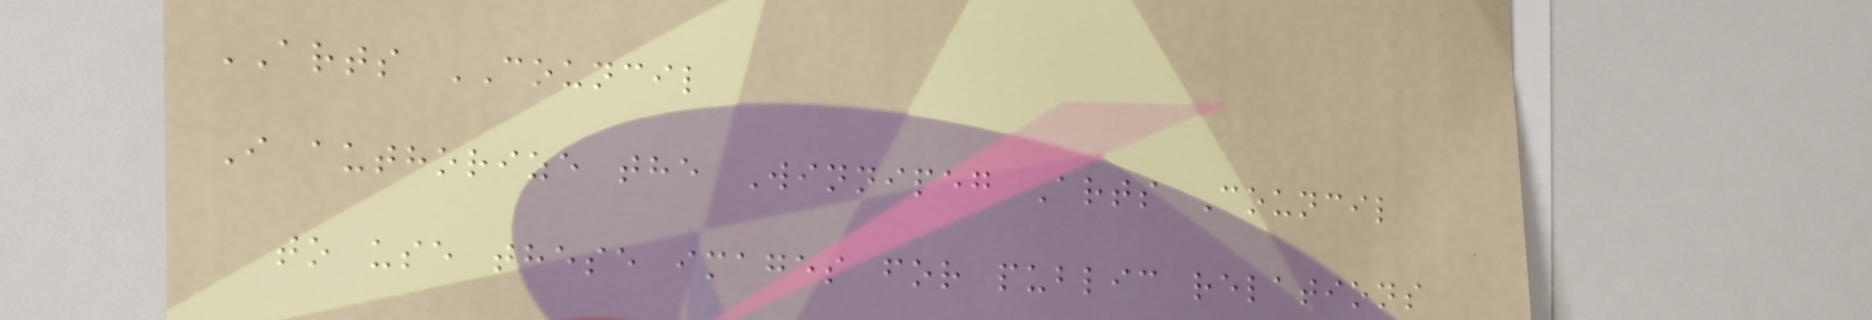ARTS COUNCIL
I authorize the Winnipeg Arts Council
to use these images for public relations
